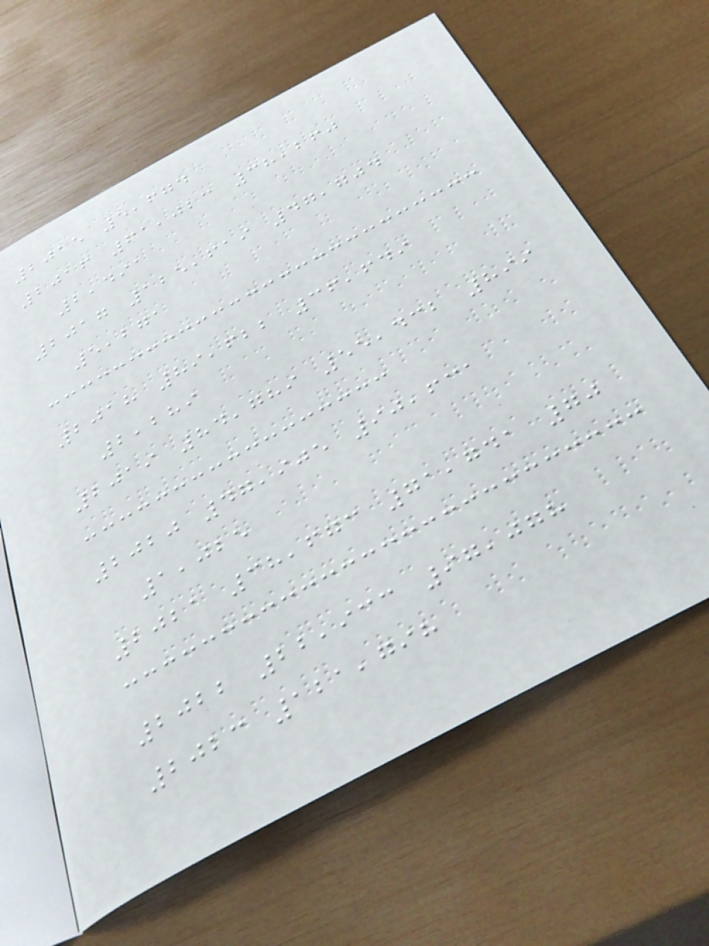2015 5,674
2016 61,023 38,260
2,491
2017 125,619 47,704
5,271
2018 89,622 36,649
2,289
2019 84,789 55,432 899
2020 47,905 90,631
1,025
2021 38,673 71,741 70
2022 22,933 97,078
2023 121,798
